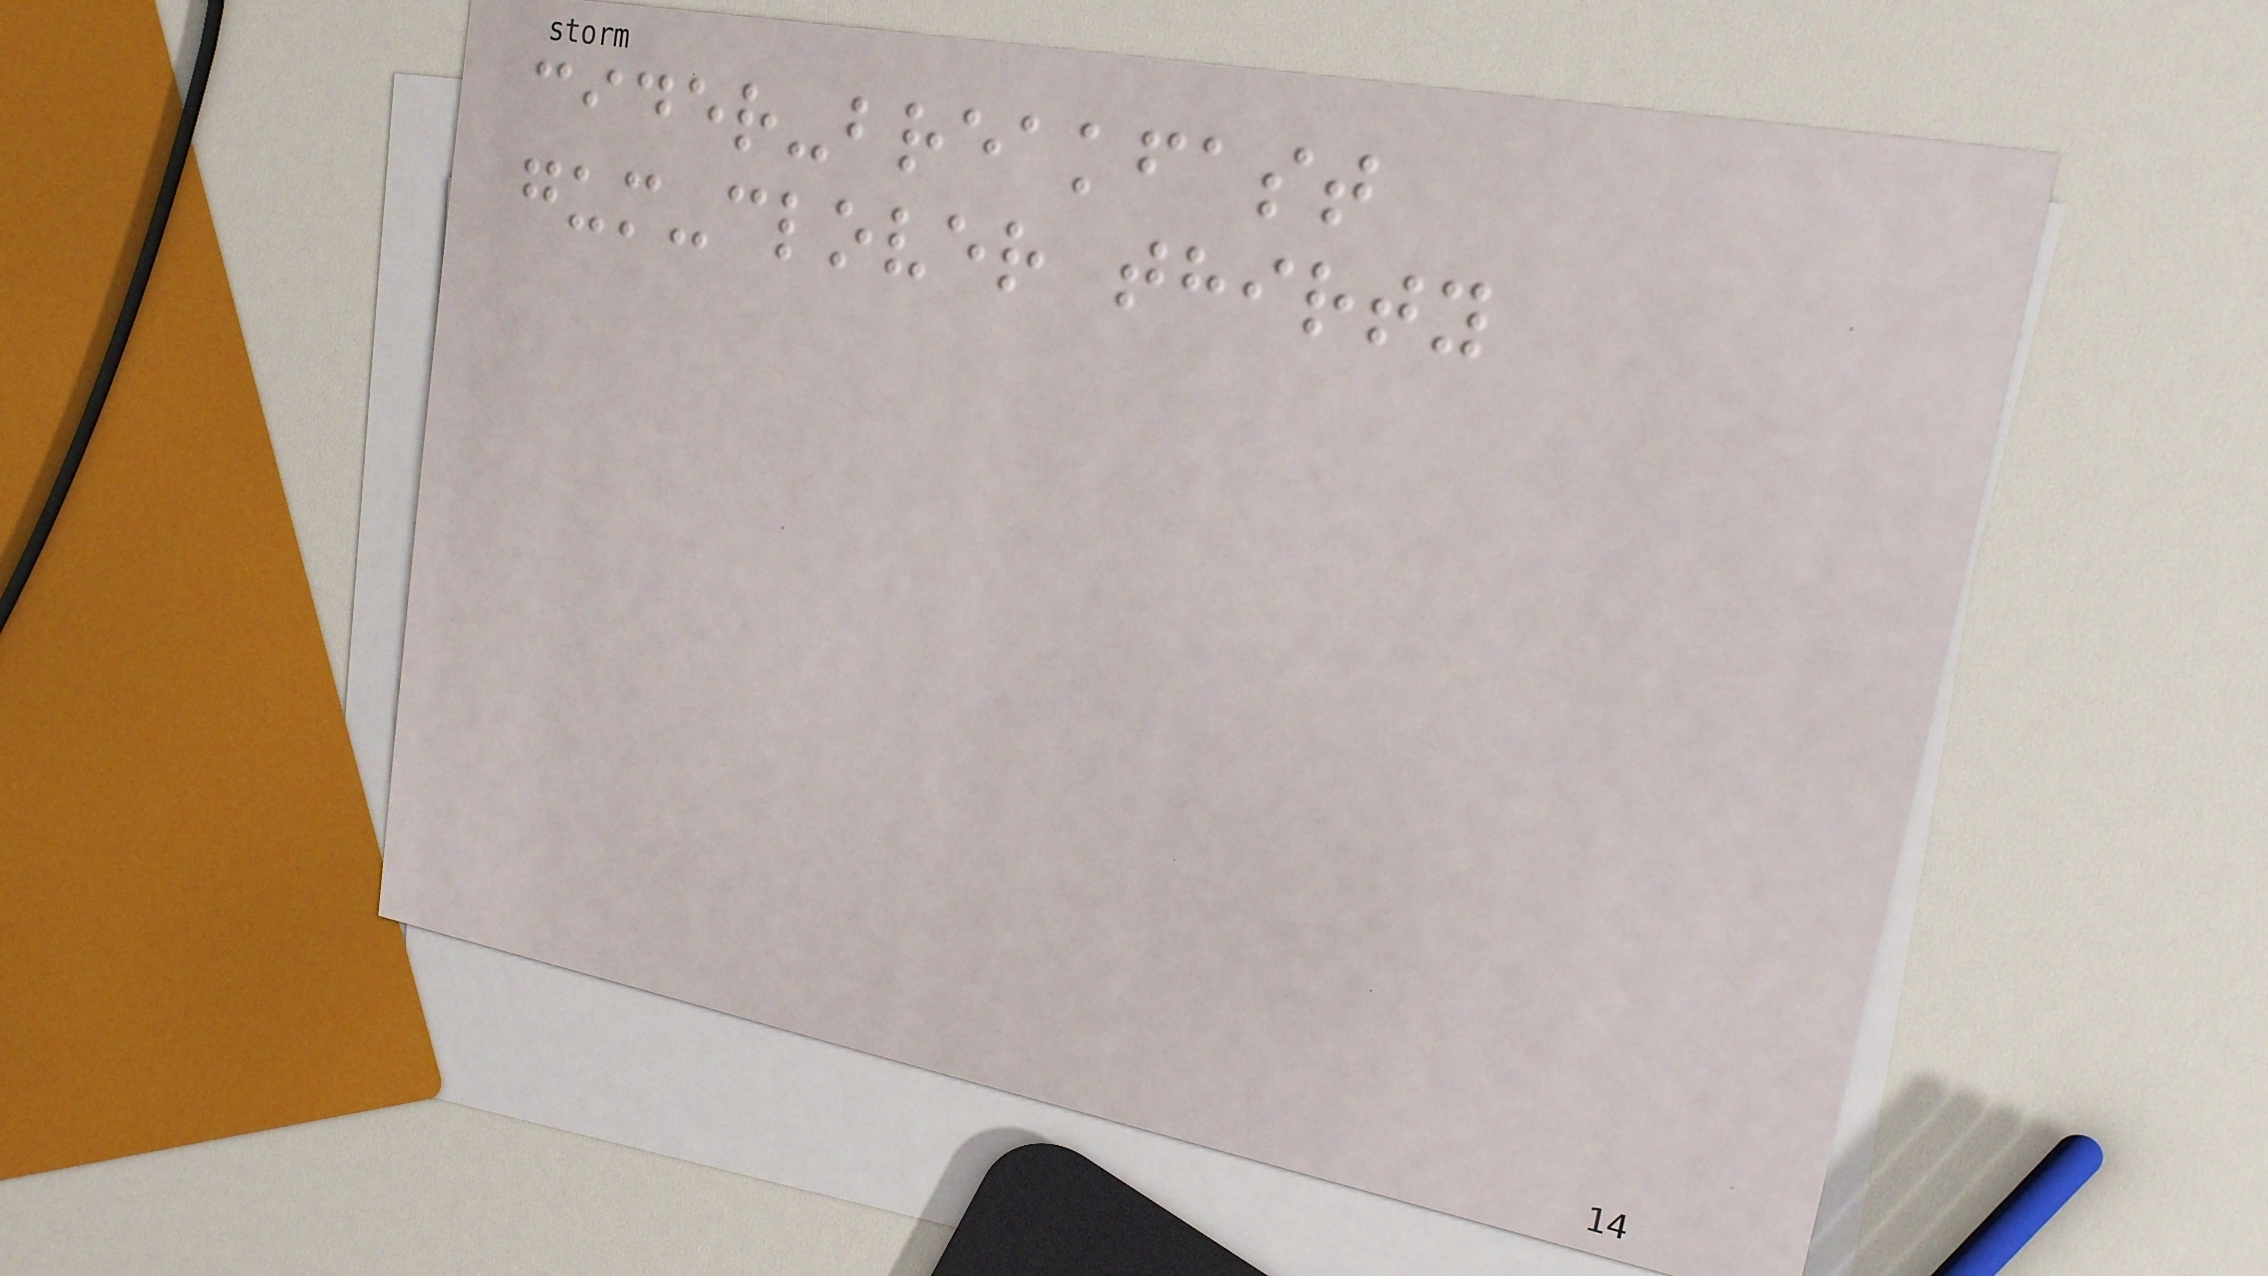cider-breakfast
gum-clover thirty
